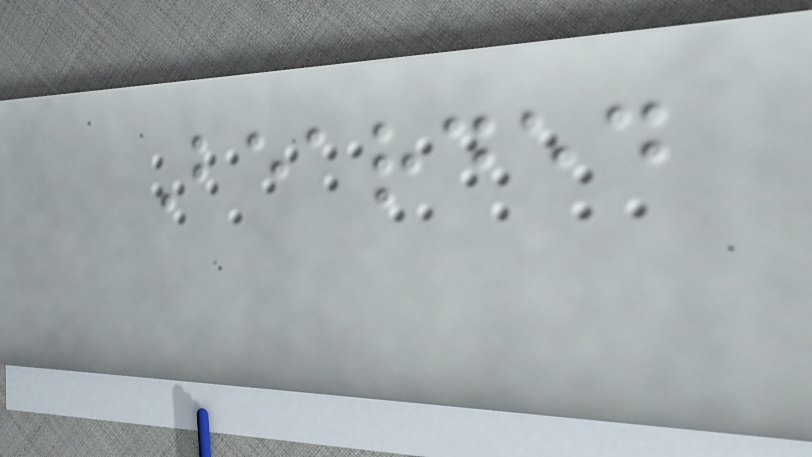Bearded
